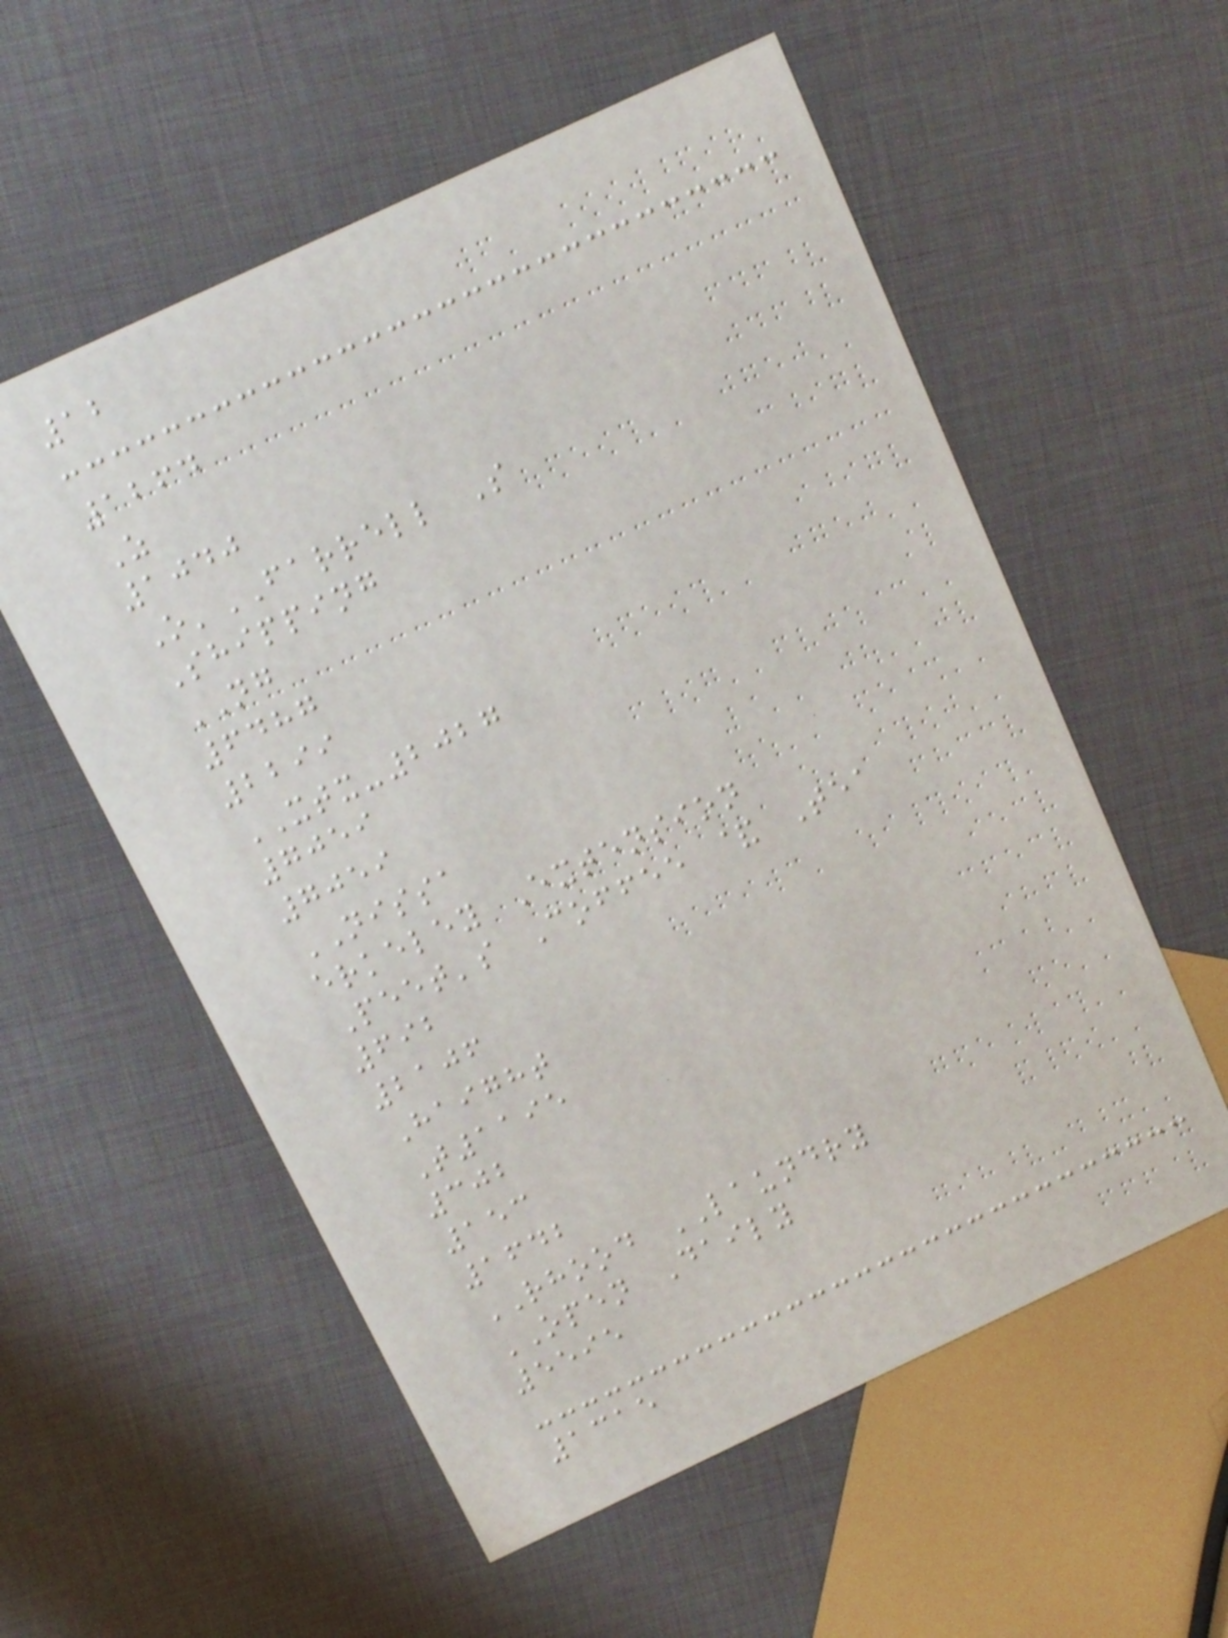12
1264
Z
1040
O'FARRELL S
Shipping
NG
6487
2299
XTX-2027
7059
7059
NISSA
erkeley Extension
Peet's Coffee & Tea
692
2106
Haight
T1195
302
153
1642
RHOOD LAUNDRY
OPEN Daily
5595
1315
